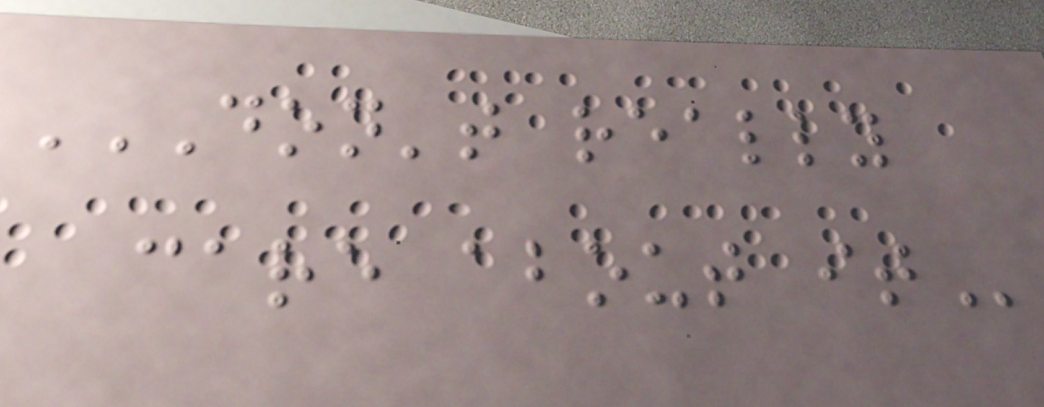DON'T REALLY
CARE ABOUT IT
